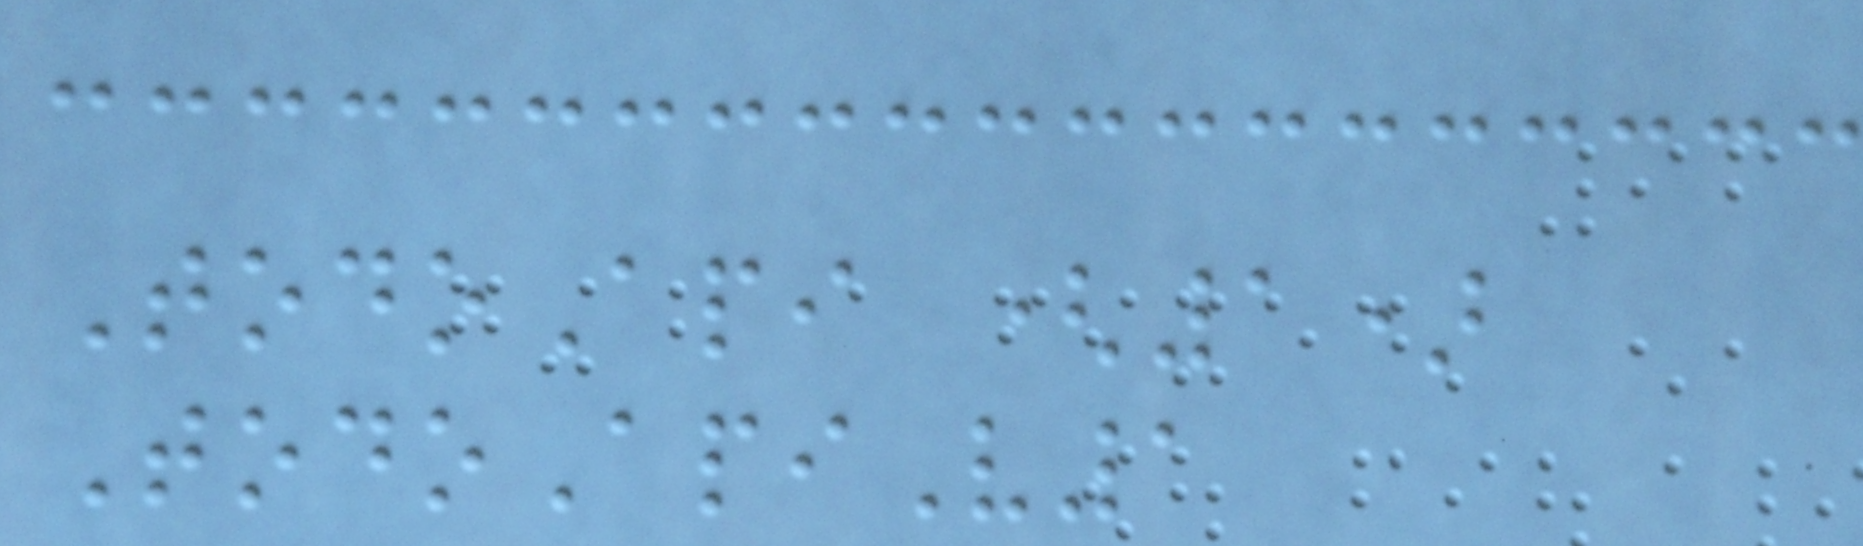TodoApi (1)
TodoApiV1
